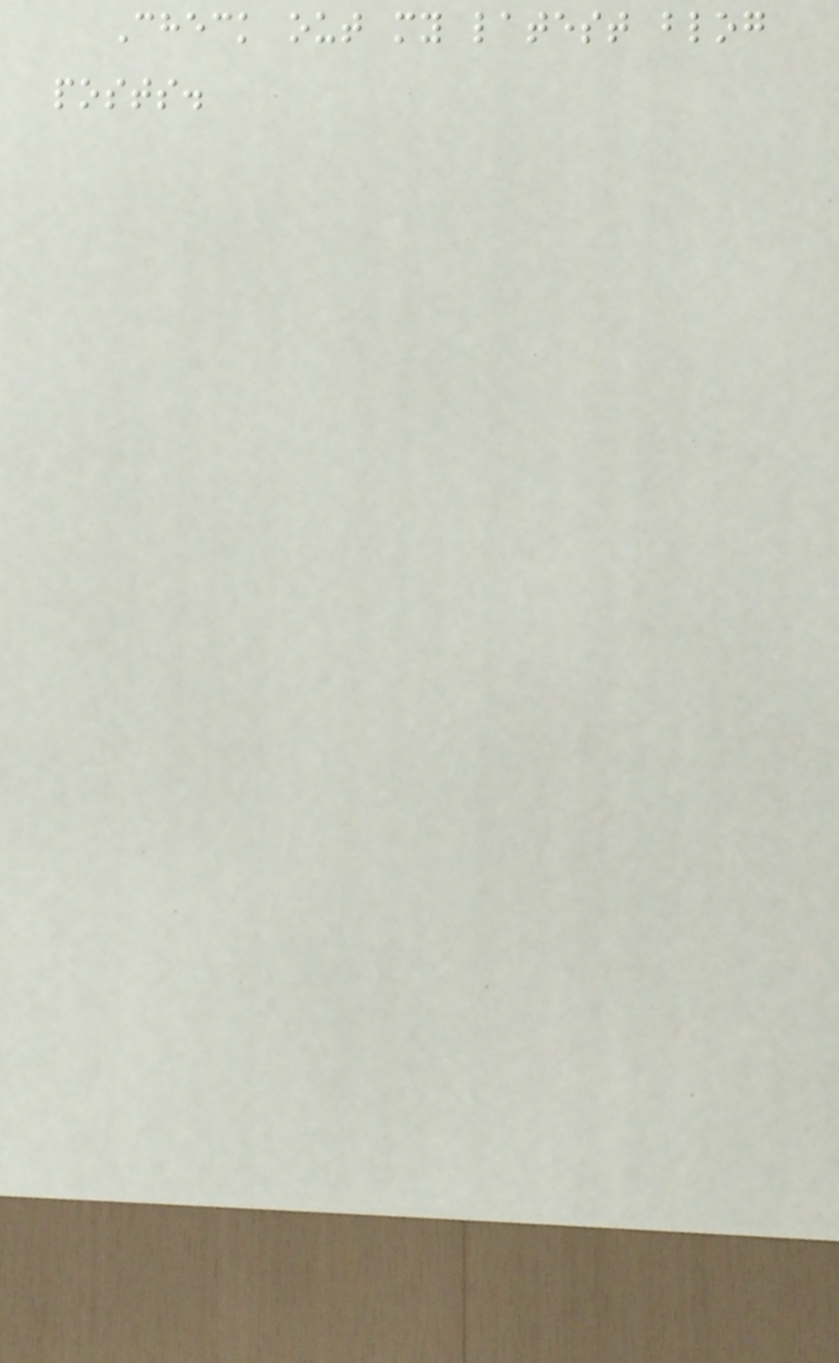Check out my latest blog
posts.
